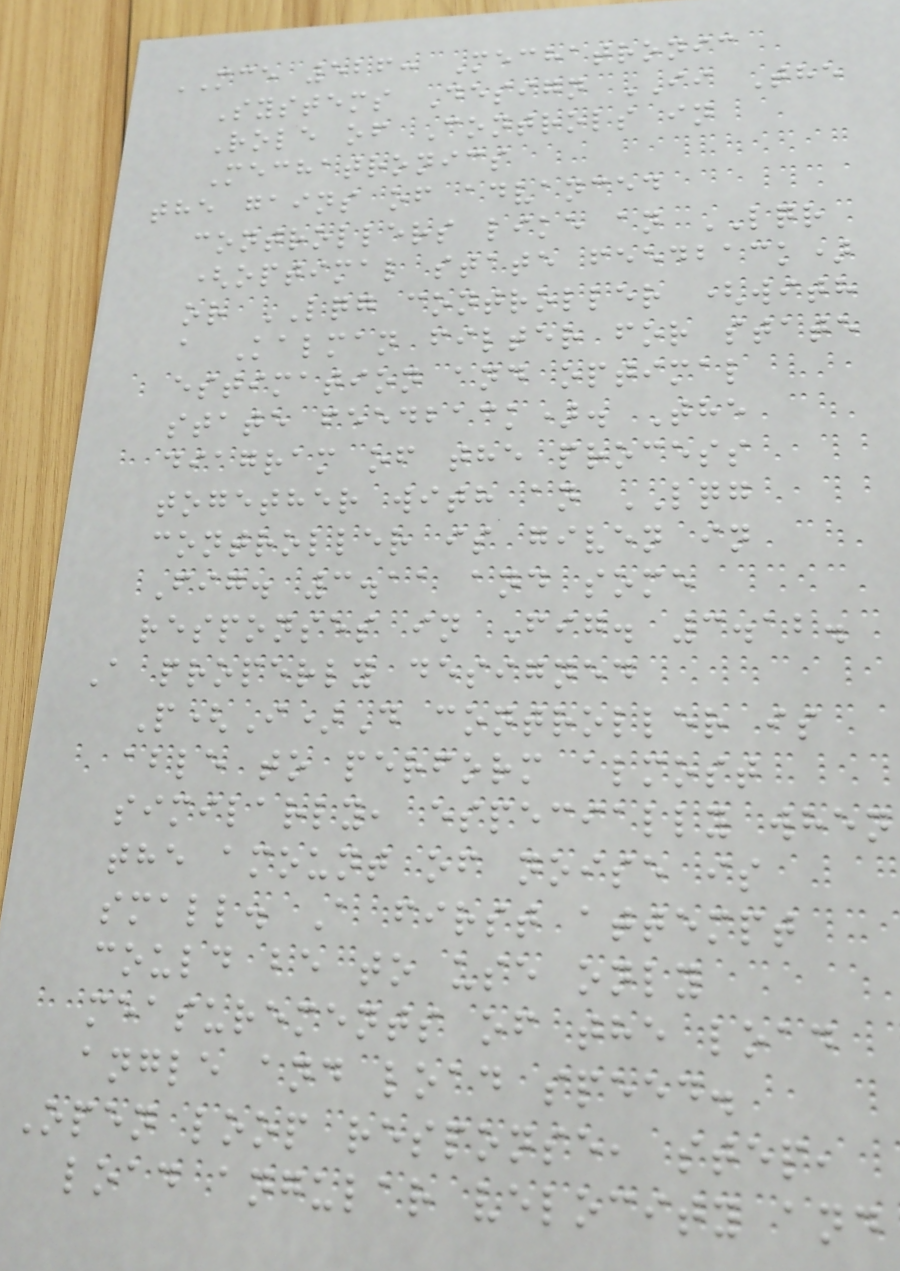MCE 526: Mechatronic
Systems Design II The
Role of Controls in
Mechatronics
the gains of advanced
controllers like an LQR
(optimal state feedback)
or LQG controller (with
a Kalman filter for state
estimation and optimal
state feedback). The
diagram of the process
together with an LQG
controller is given in
Fig. 3.11 and some
responses in Fig. 3.12.
A properly designed
P(I)D controller is
able to perform almost
similarly, especially when
the amount of noise is
small. A first attempt
could be to use only
measurements of the load
angle and load speed.
Open loop response, step,
load angular velocity and
